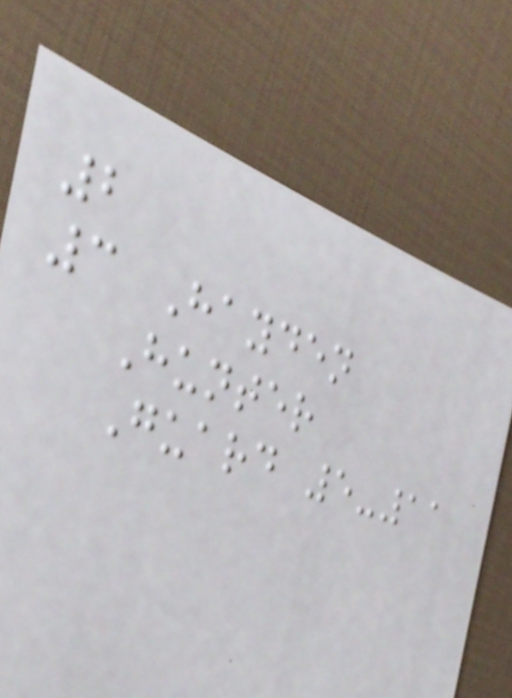2
3 Hayden
Hunter
Guard 5-11
